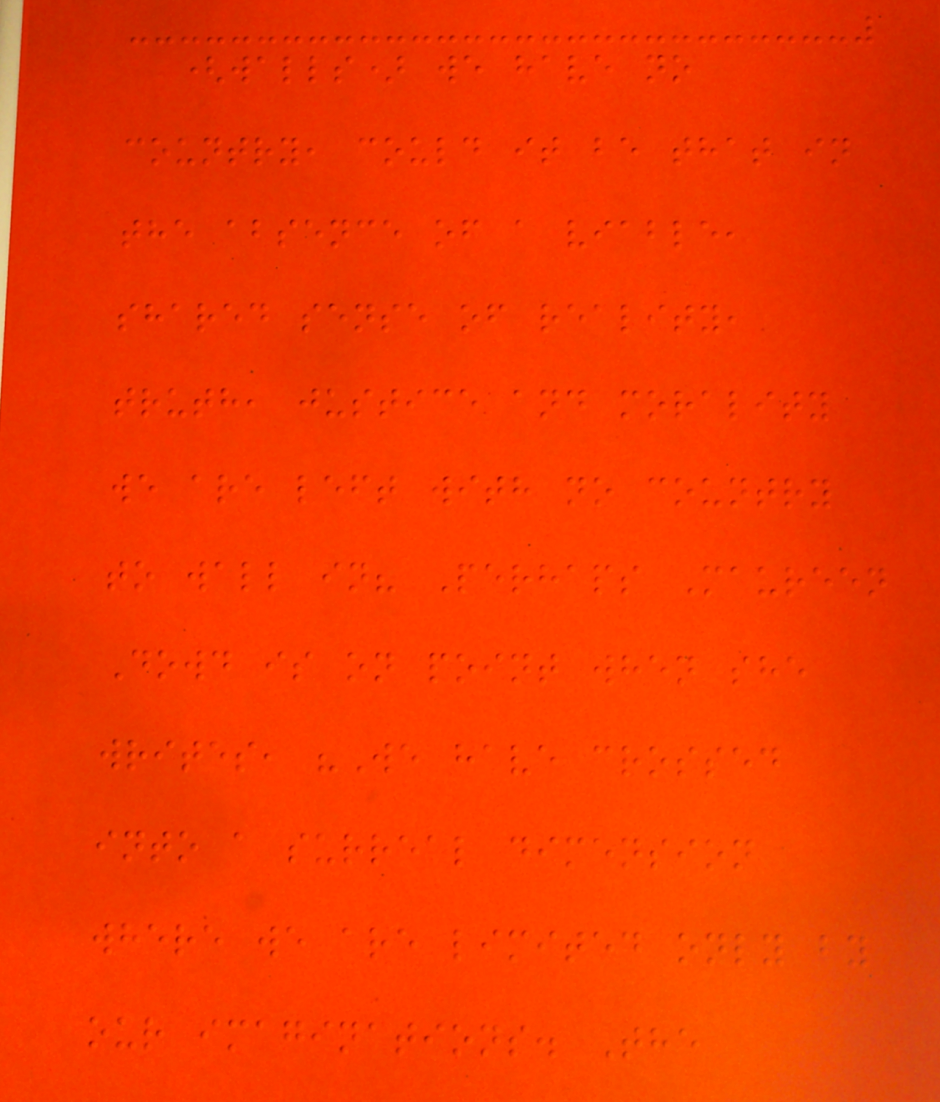(walls) we have no
country, could it be that in
the absence of a viable,
shared sense of reality,
truth, justice and morality
we are left with no country
to wall in? Perhaps Maureen
Dowd is on point when she
writes, "We have crossed
into a surreal dimension
where we are limited only by
our imaginations. The
